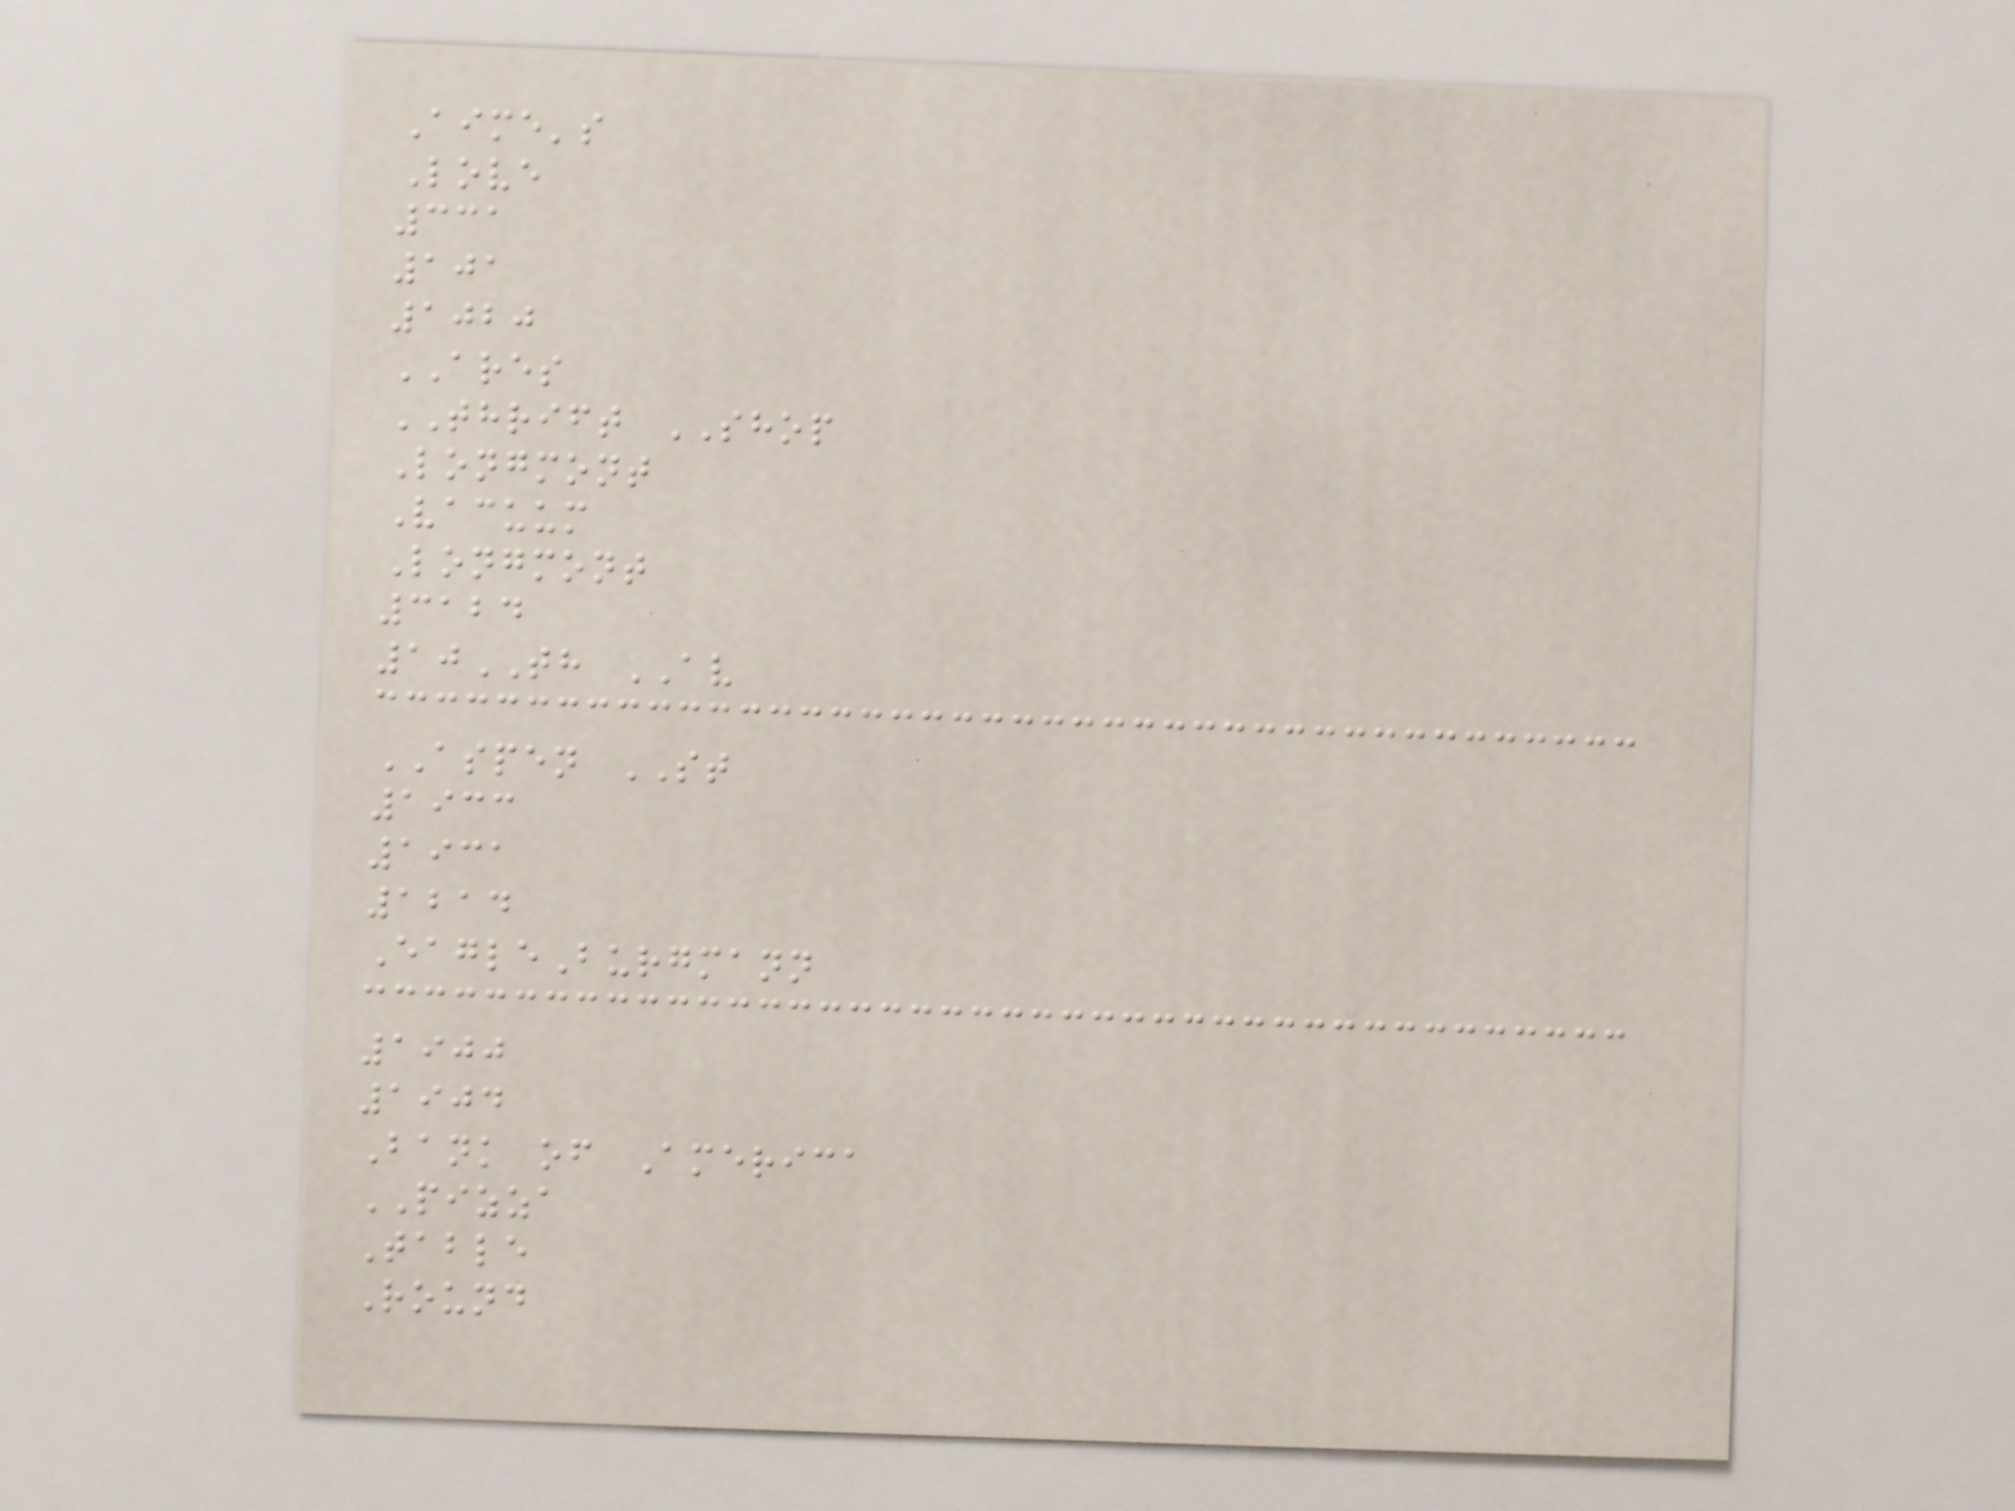Aime's
Love
331
101
1020
ARES
THRIFT SHOP
Longmont
Vacuum
Longmont
3124
10TH AV
ASPEN ST
1933
1931
1214
EagleBurgmann
1900
1904
Bank of America
PIZZA
Table
Round
